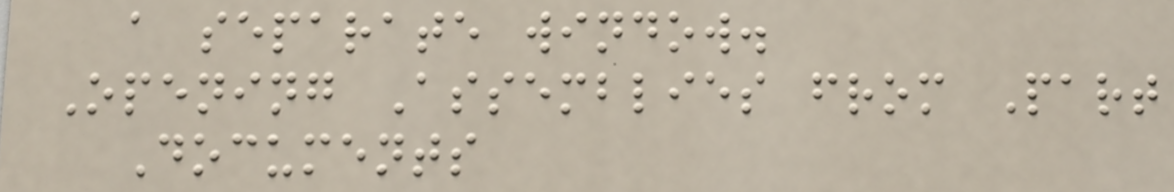a separate window.
Opening Assemblies from Part
Documents
